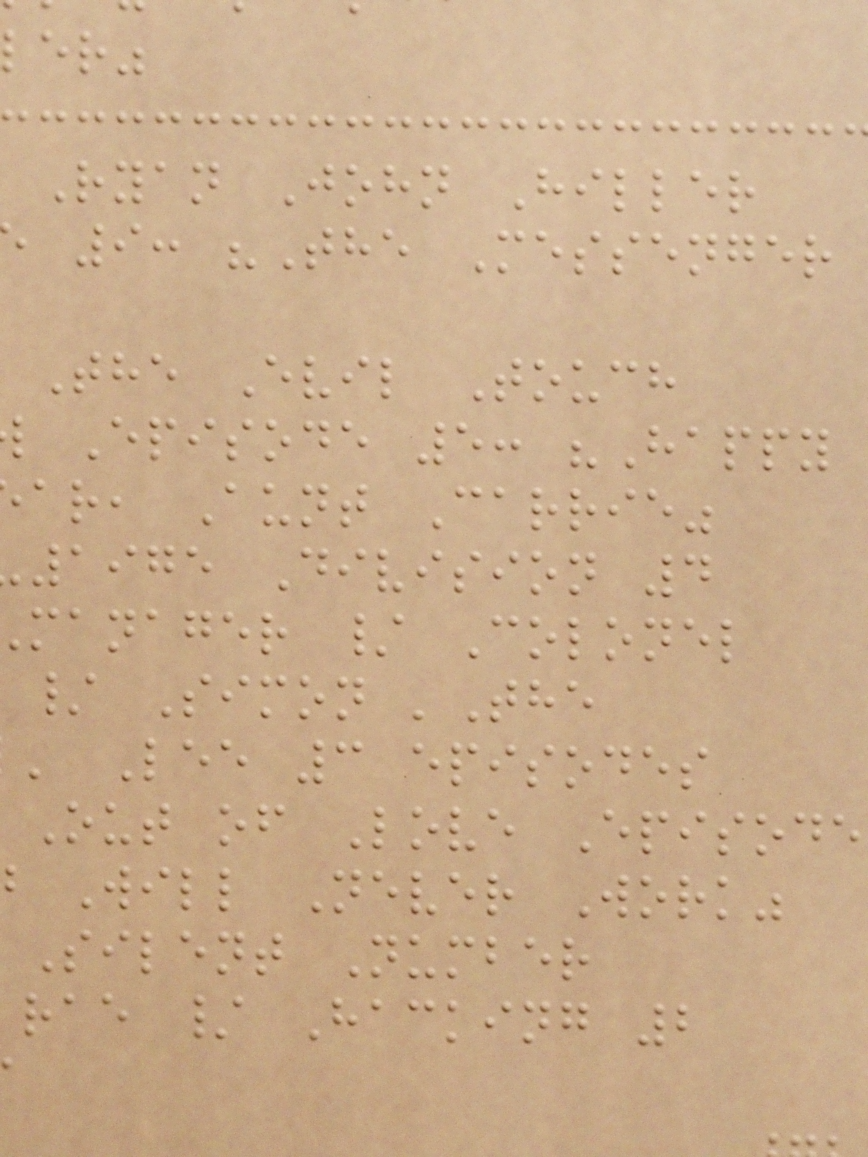ler"
Ryan John Hiller
9: "The Messenger
The Evil Touch
Episode 5: "Happy
ar, Aunt Carrie"
1975 Division 4
manager / Colonel
/ Simon 'The
' Lee 3 episodes
Out of Love Episode
Will Never Work"
Silent Number
rae / Hacking 2
